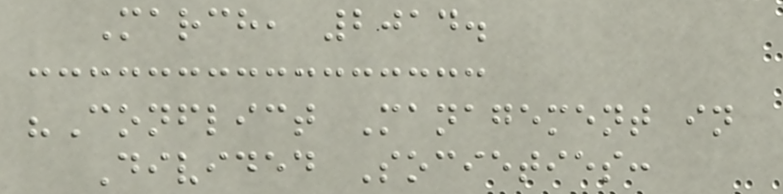March, 2014.
"Conflict Management in
Divided Societies:
